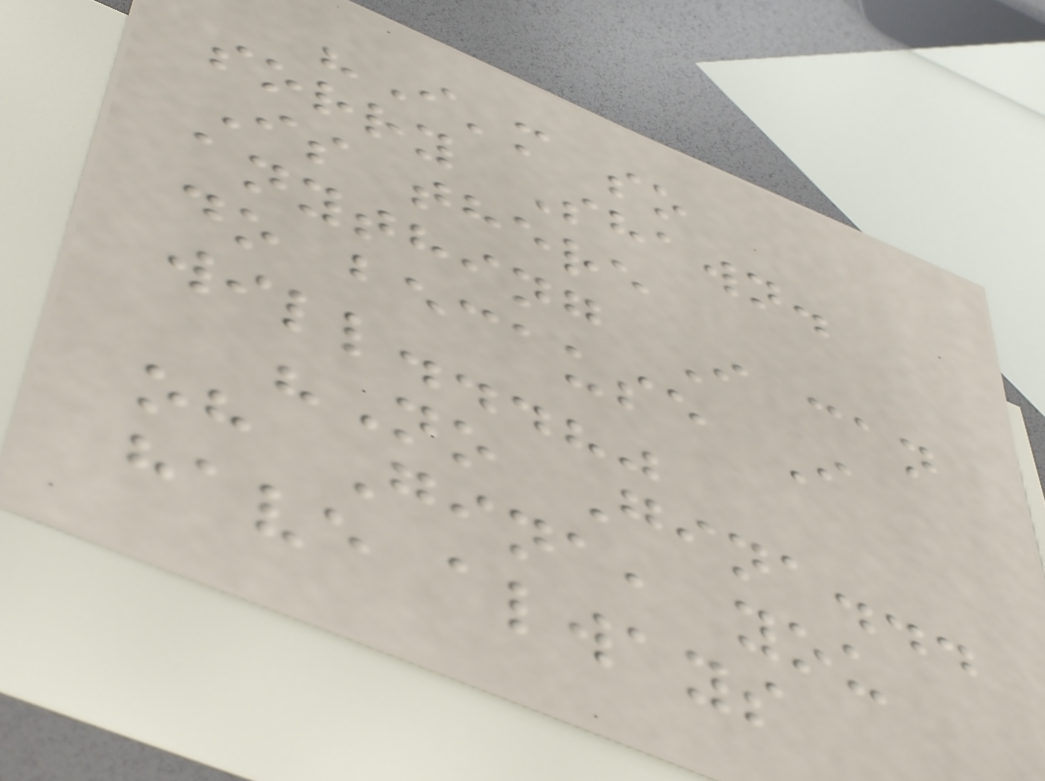"I'm so
sorry Shawn.
Is there
anything I can
do because I
will...?"
"No Gina...
oh Gina, you
have always
